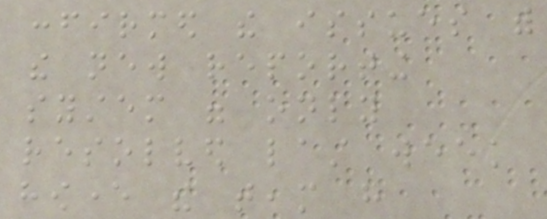confirmed the issues with
the new reporting
system were only
resolved last week
however the team have
